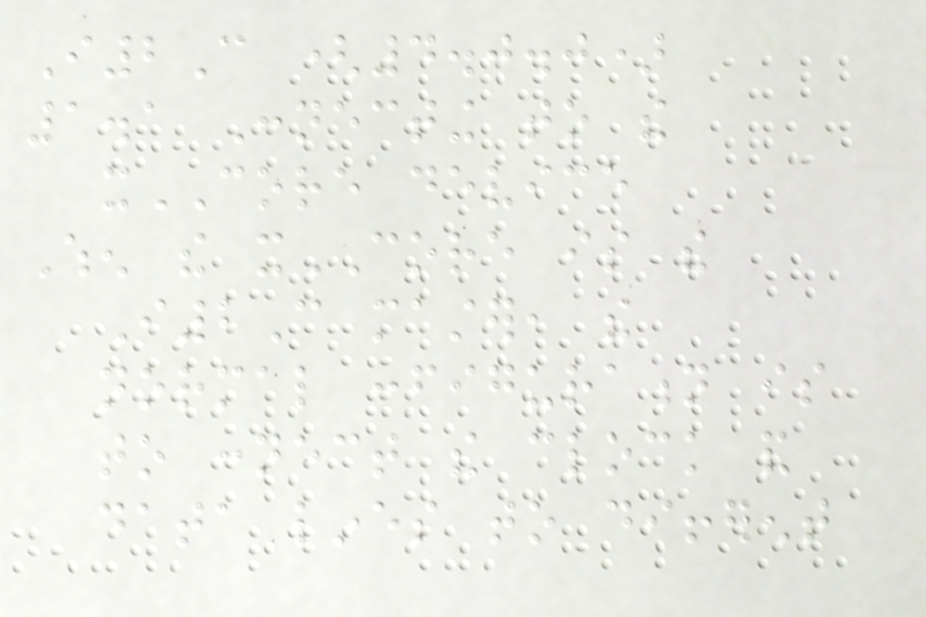I2C (4.0.0)
1.1 Connecting to the
xCORE device
When the xCORE is the
I2C master, the
normal configuration is
to connect the clock and
data lines to different
